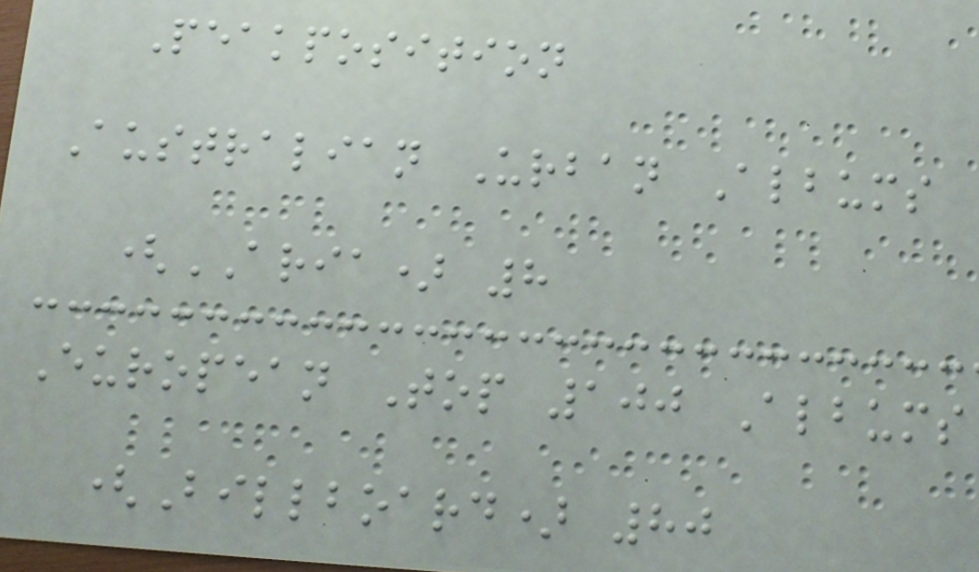Peakposition
Australian Urban Albums
(ARIA) 8
European Top 100 Albums
(Billboard) 80
